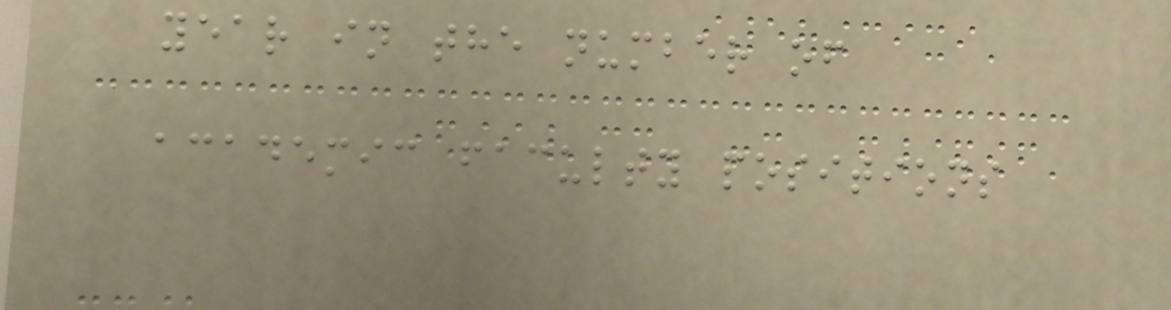year in the number of
academic faculty positions
